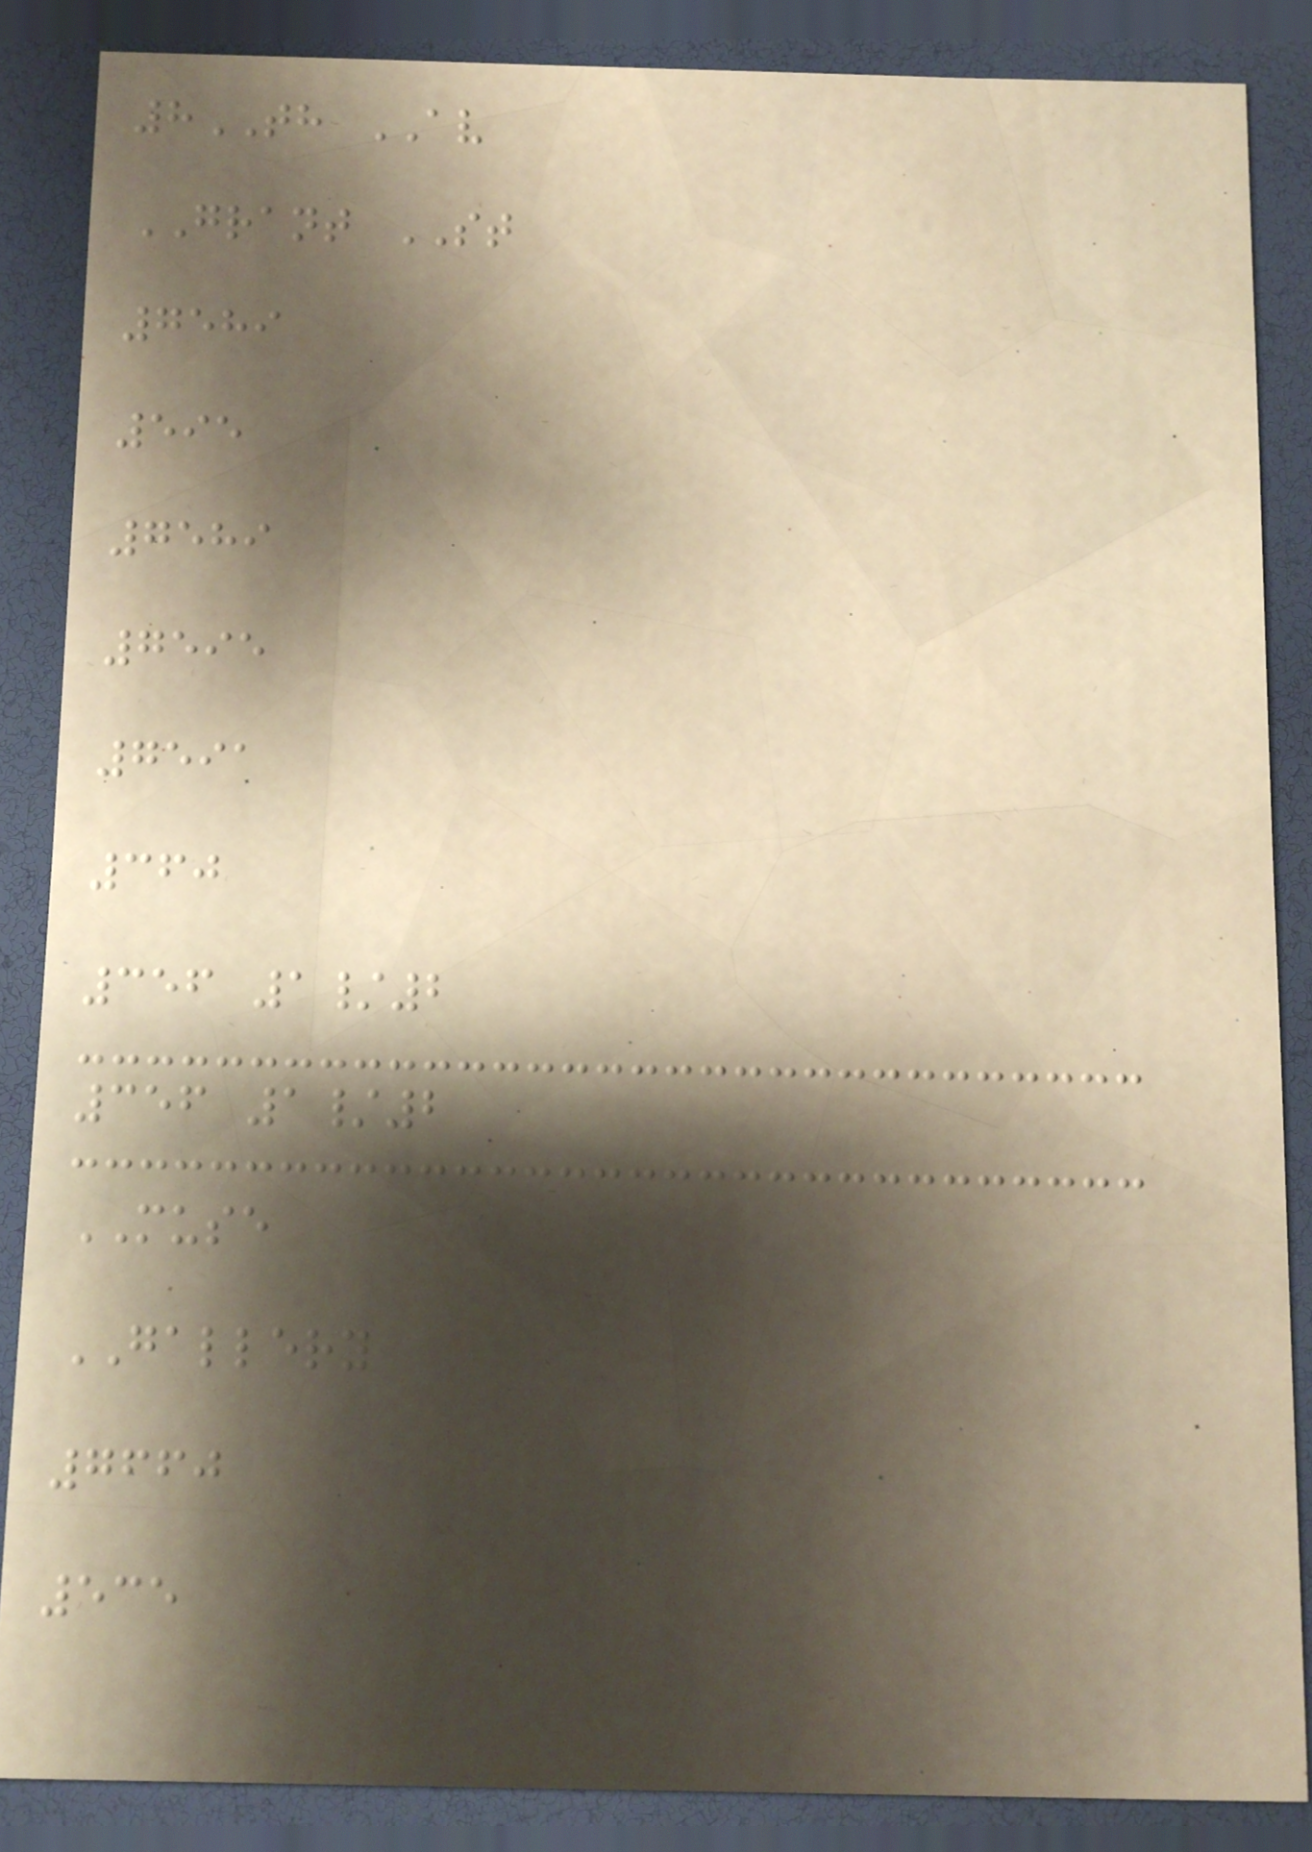8TH AV
GRANT ST
7589
595
7589
7595
7591
360
356 1/2
356 1/2
MUSE
GALLERY
7660
535
